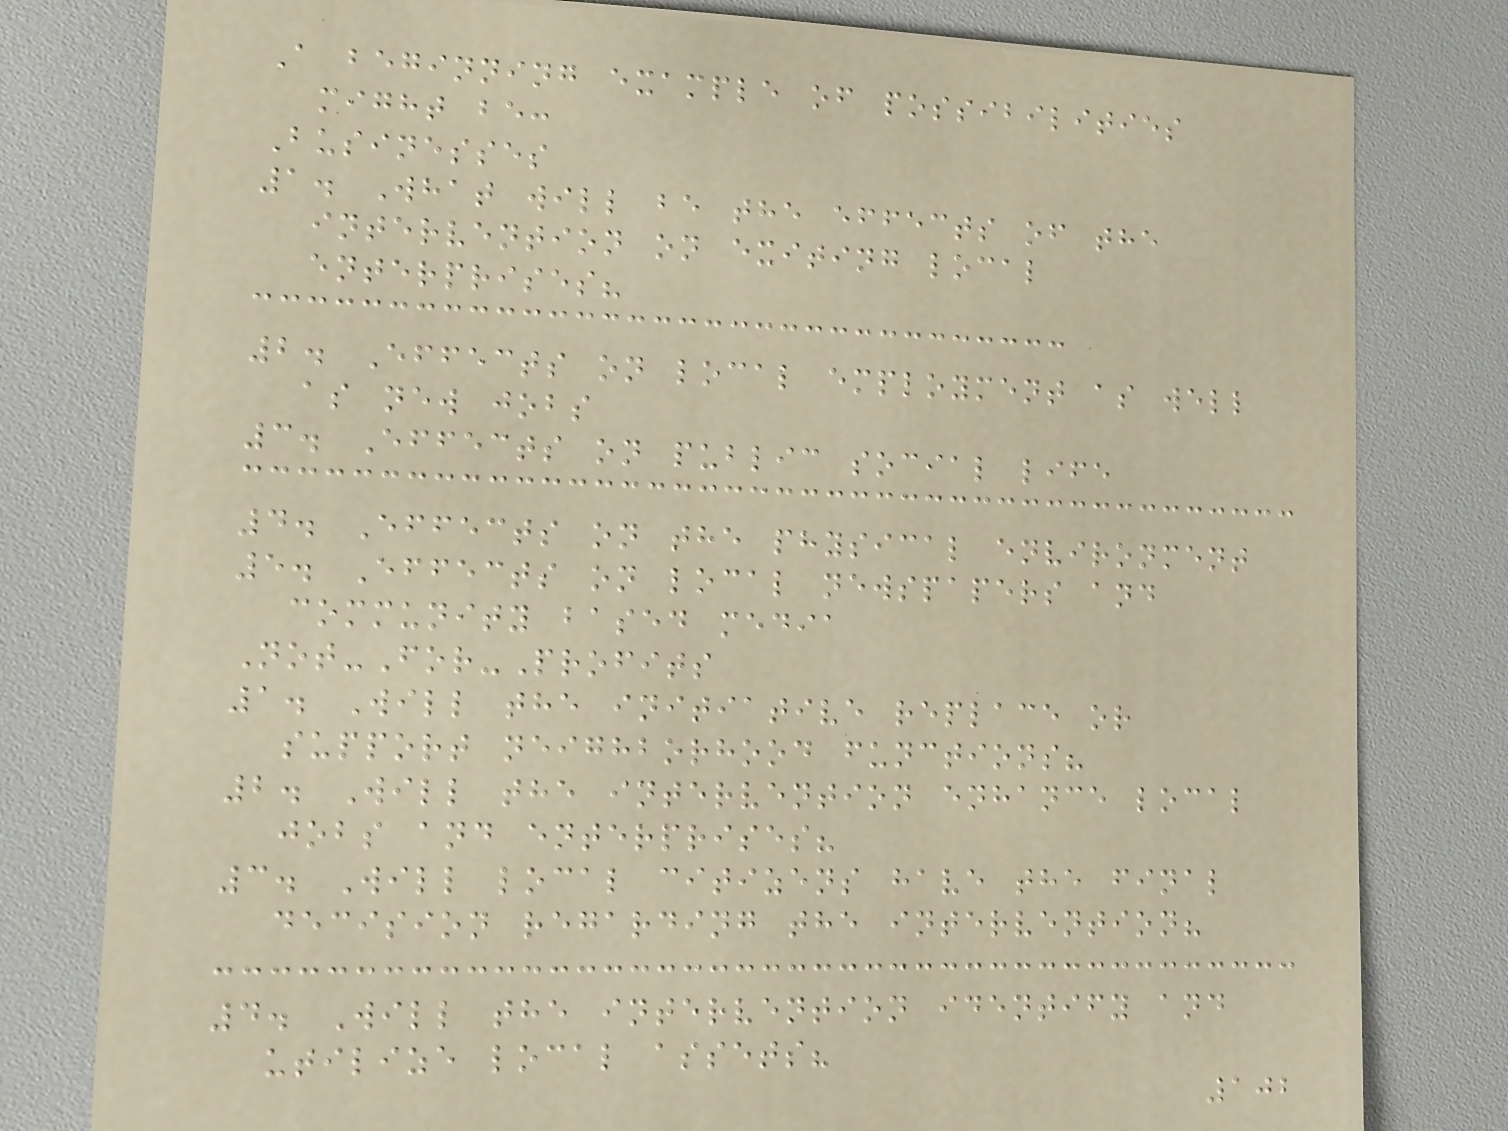A beginning example of possibilities
might be:
Businesses
1. What will be the effects of the
intervention on exiting local
enterprises?
2. Effects on local employment as well
as new jobs
3. Effects on public social life
4. Effects on the physical environment
5. Effects on local newspapers and
community based media
Not-For-Profits
1. Will the initiative replace or
support neighborhood functions?
2. Will the intervention enhance local
jobs and enterprises?
3. Will local citizens have the final
decision regarding the intervention?
4. Will the intervention identify and
utilize local assets?
102
